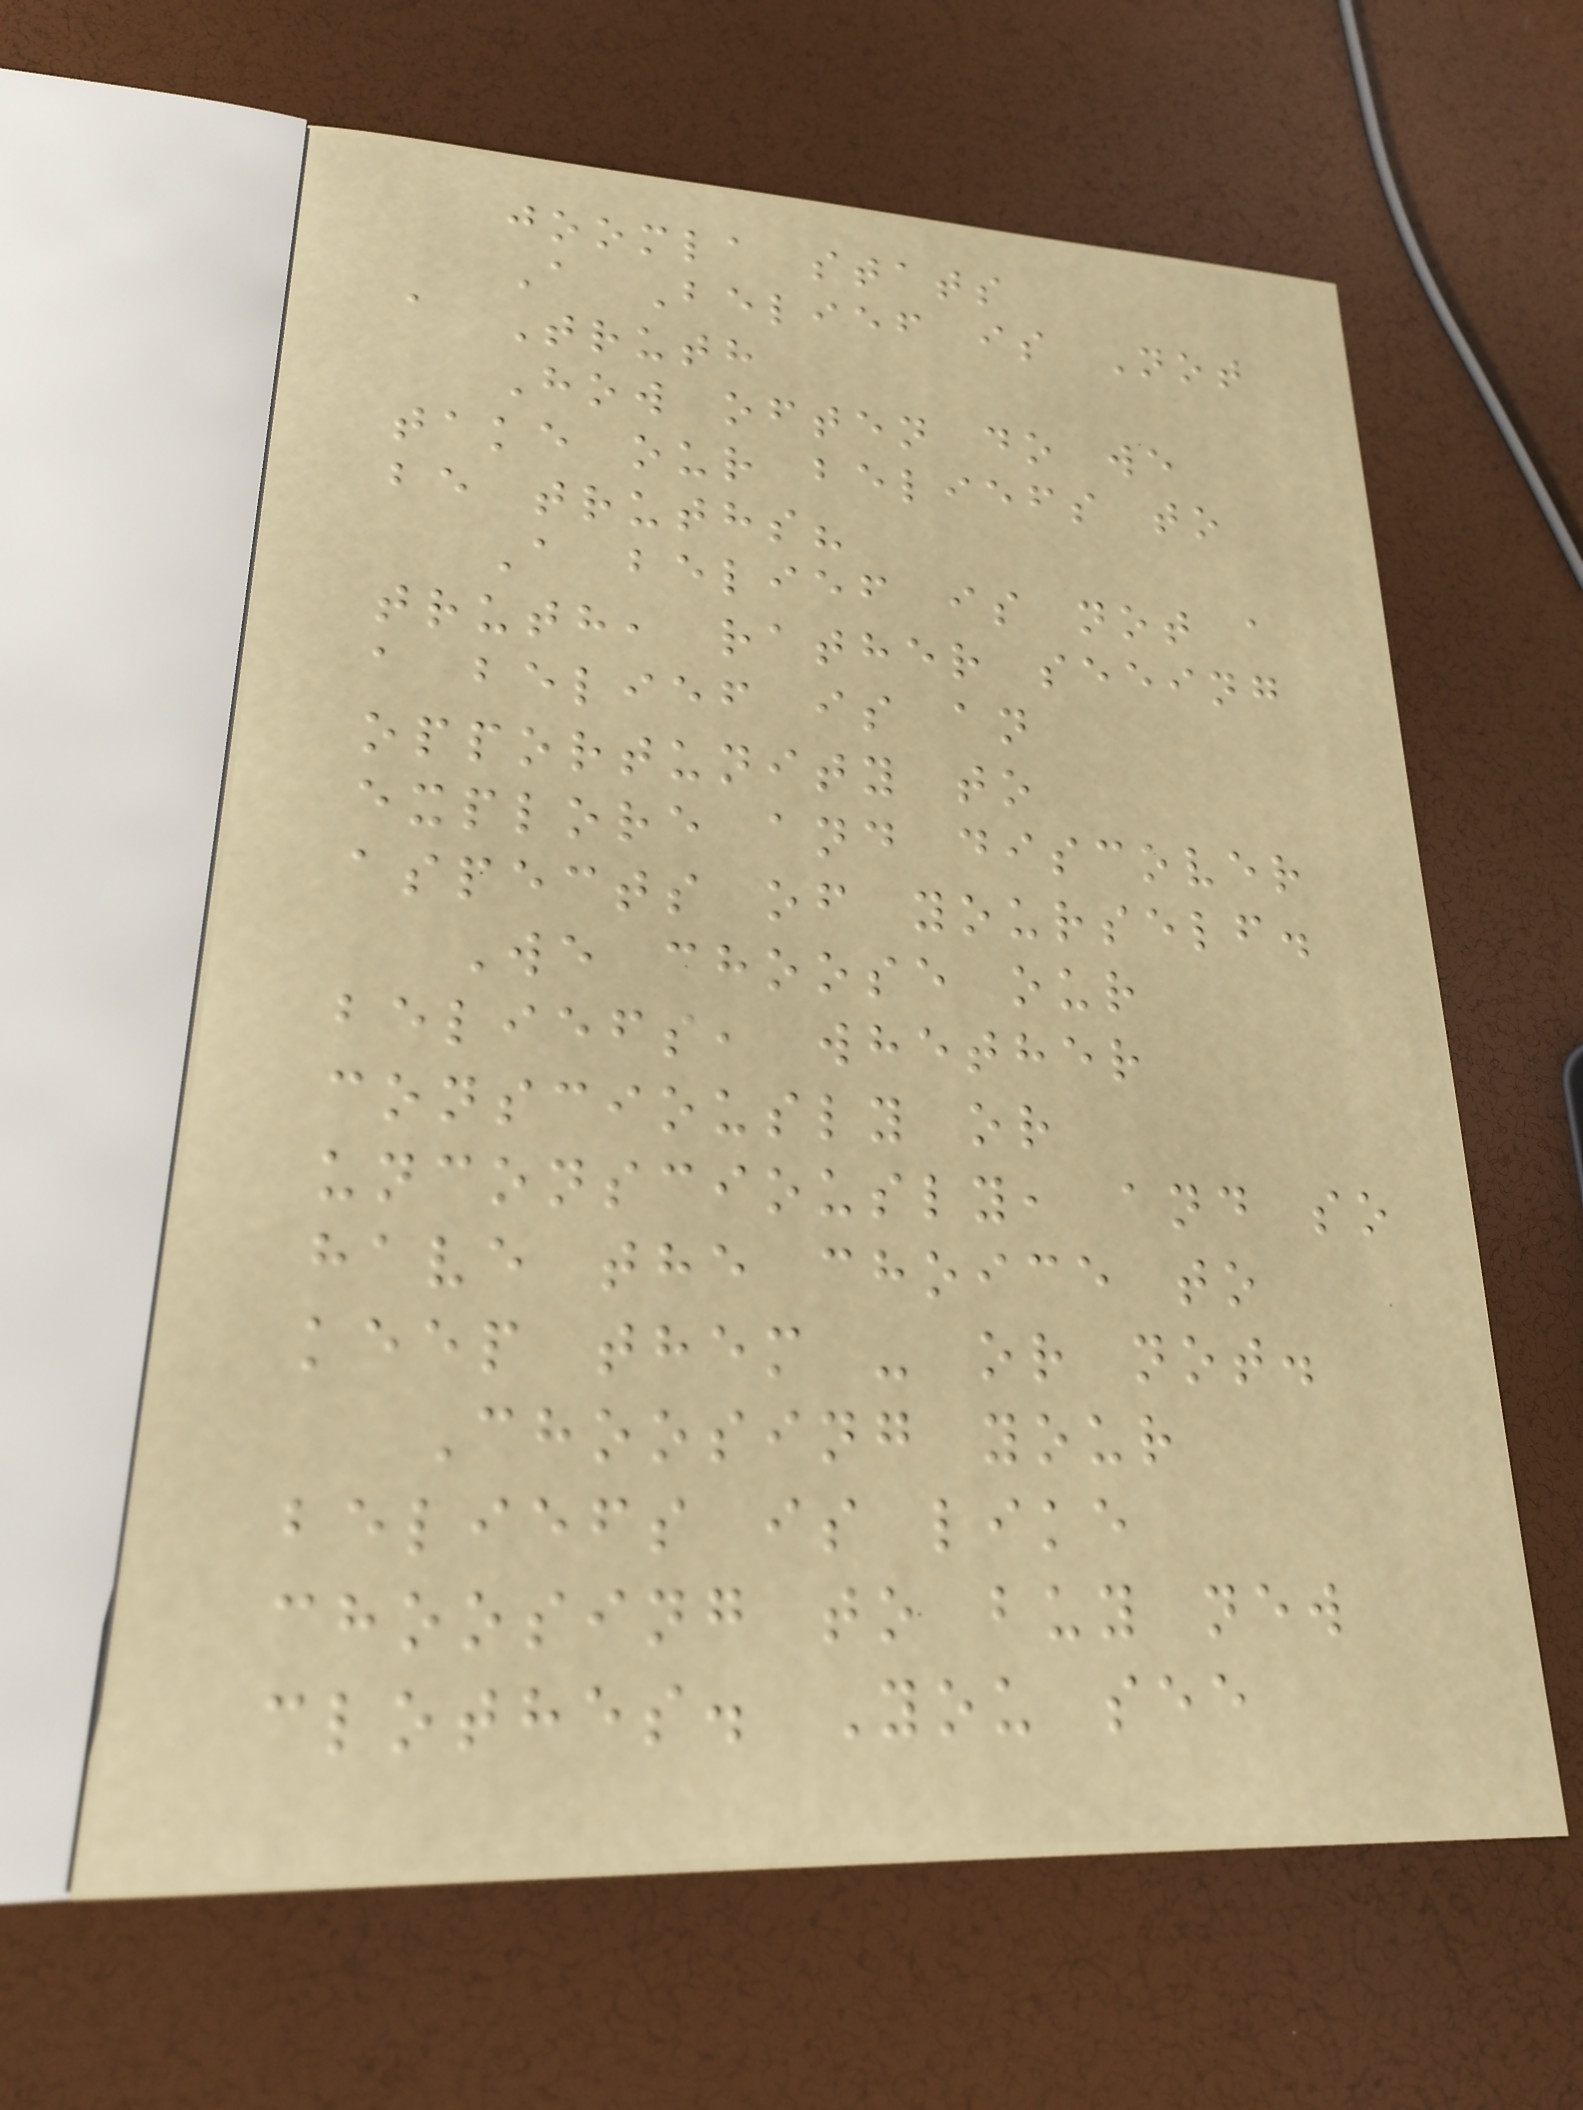joomla stats
A Belief is Not
a Truth
How often do we
take our beliefs to
be truths?
A belief is not a
truth, rather seeing
a belief is an
opportunity to
explore and discover
aspects of yourself.
We choose our
beliefs, whether
consciously or
unconsciously, and so
have the choice to
keep them - or not.
Choosing your
beliefs is like
choosing to buy new
clothes. You see
